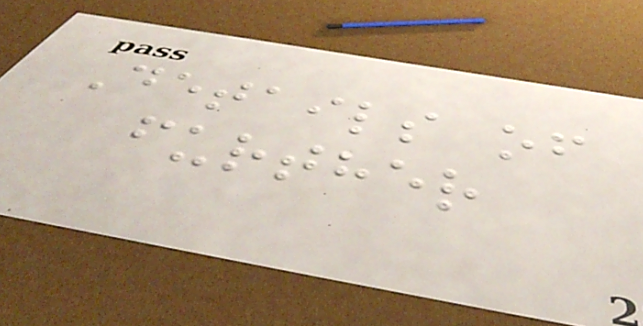Details of
further
